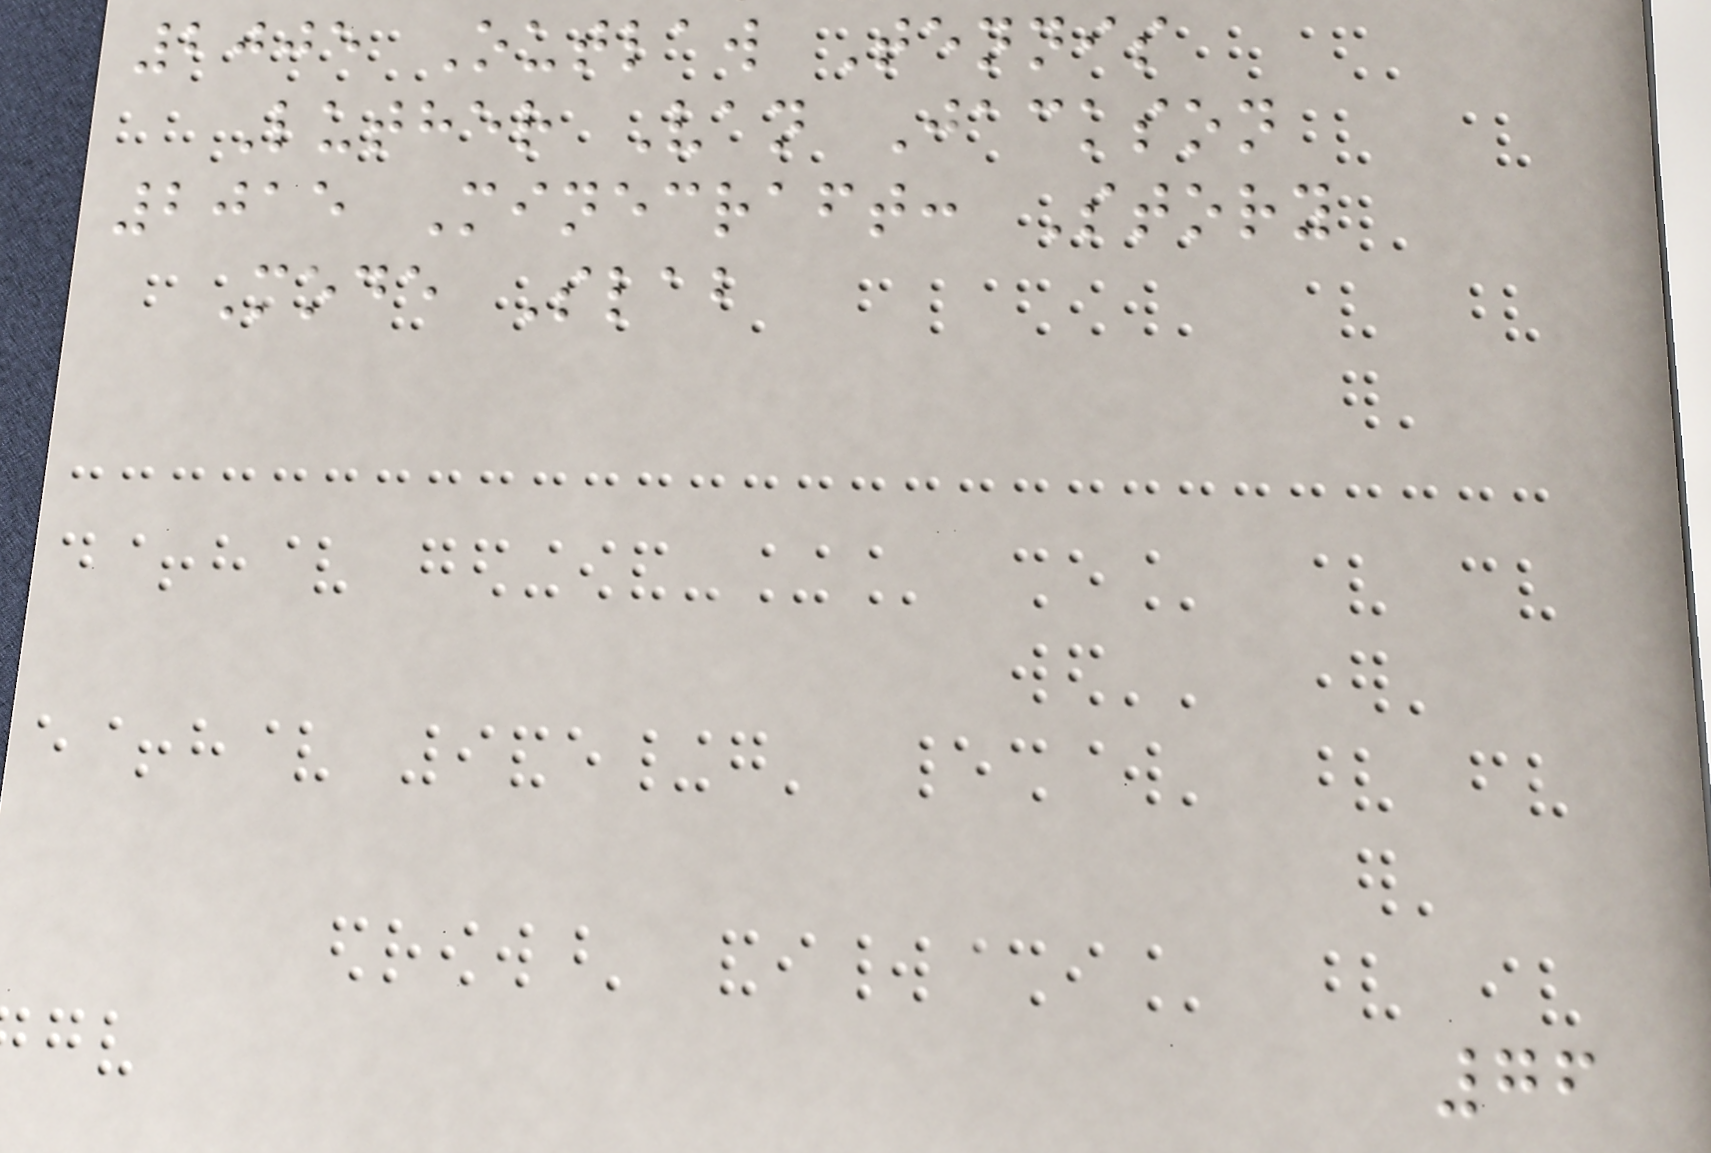2005 Outlaw Tennis
Luther Van Jackson
2015 Minecraft: Story
Mode Slab
76
